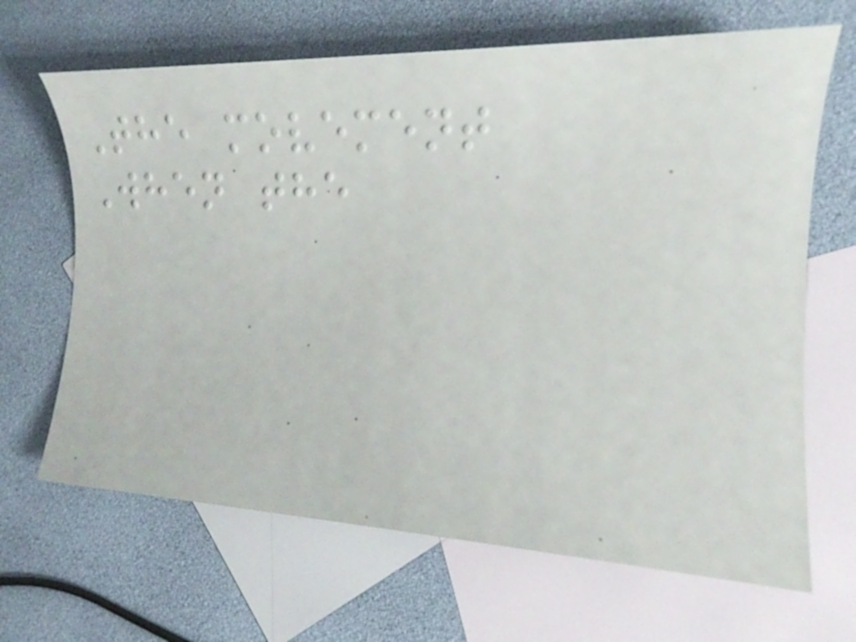The movement
When the
